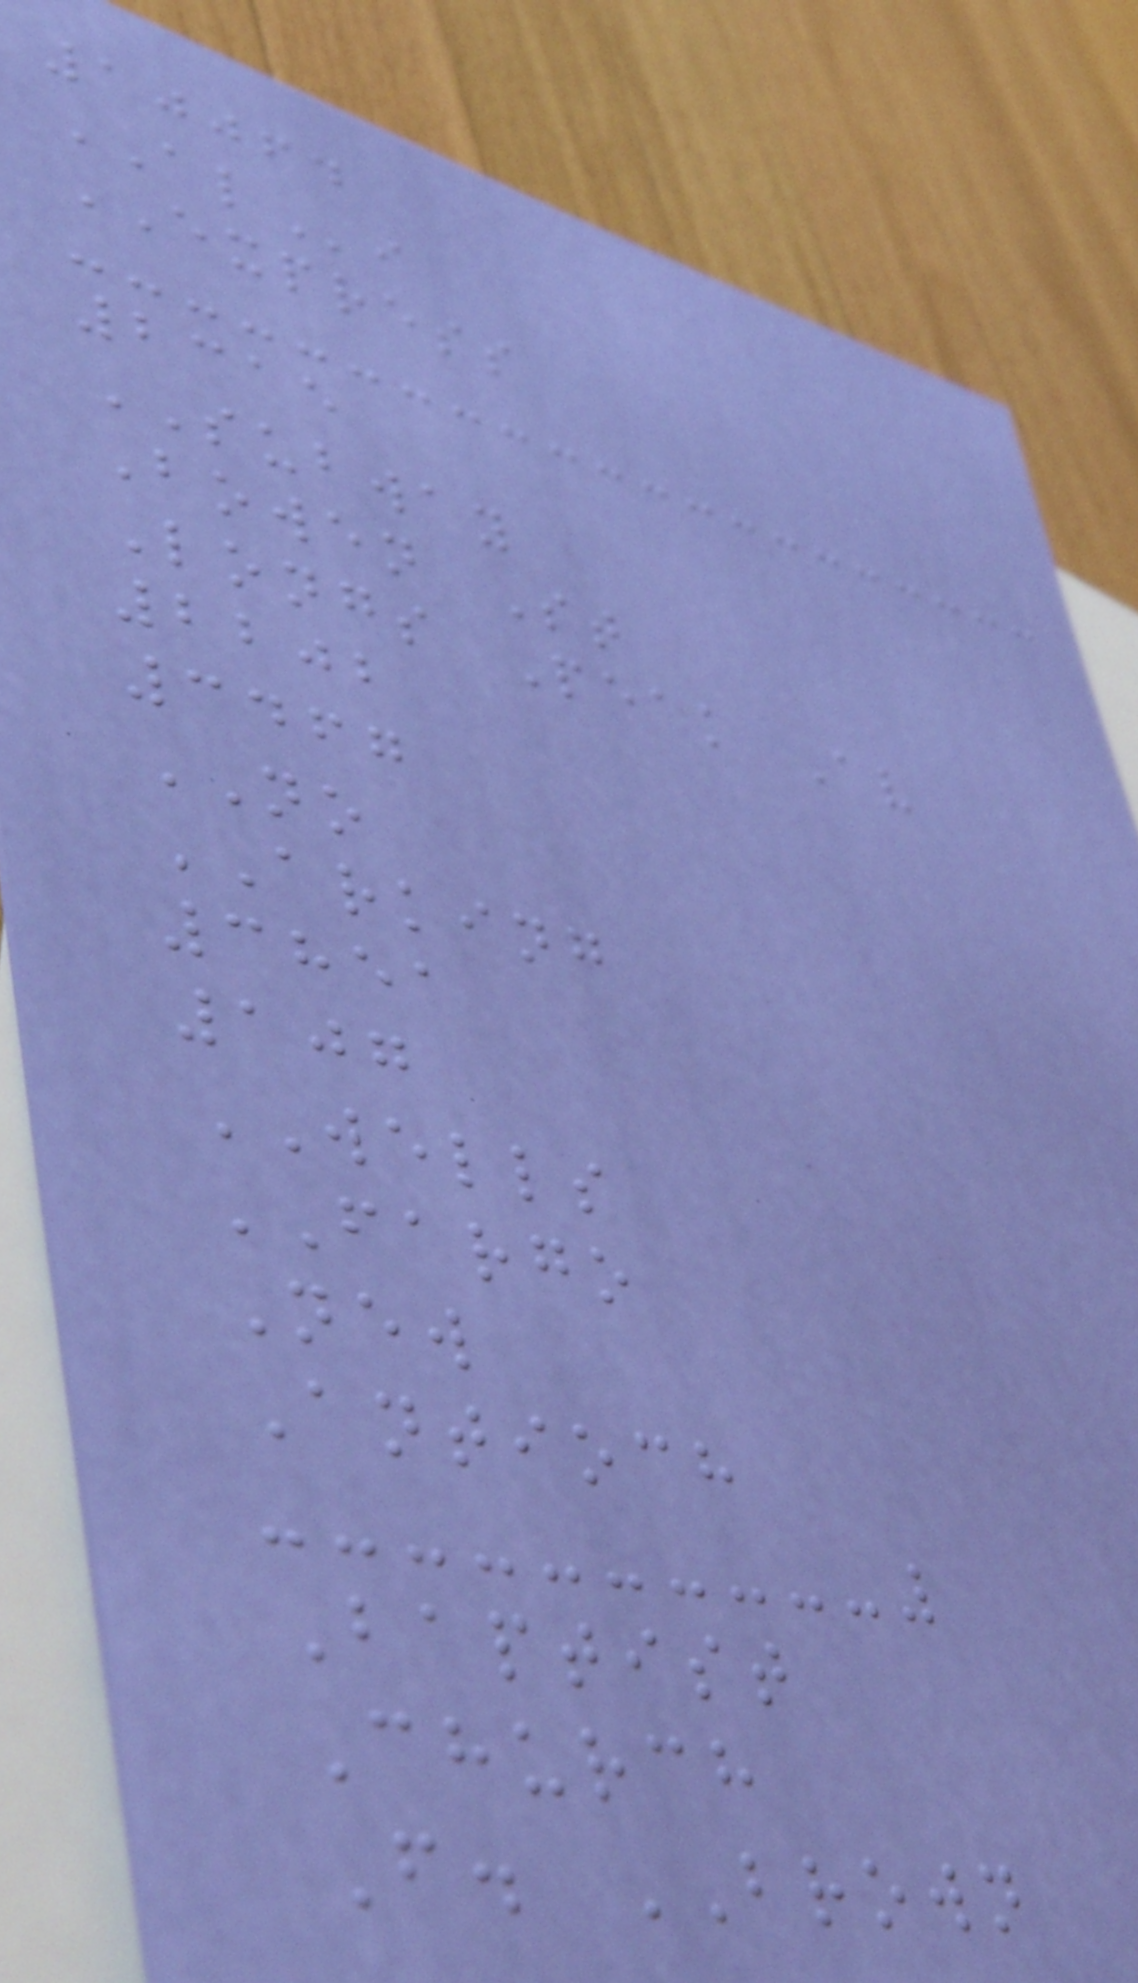10064
ALi
EXPRESS
2315
SUBWAY
Bowen St
Longs Peak Av
2202
3467
NO
ARKING
3851
107
WELLS
FARGO
New
Antioch
Baptist
Church
F. BROWN
